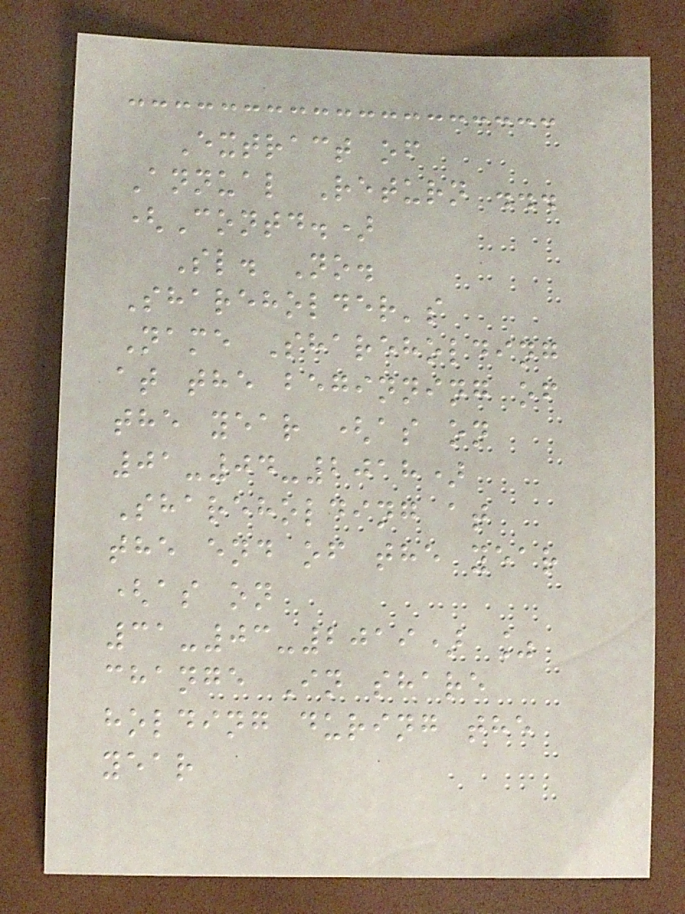Extract of
Annual Return ...
(Contd.)
Sl. No.
Shareholder's
Name Shareholding
at the beginning of
the year (as on
01-04-2018)
Shareholding at
the end of the year
(as on
31-03-2019) %
change In share
holding during the
year
